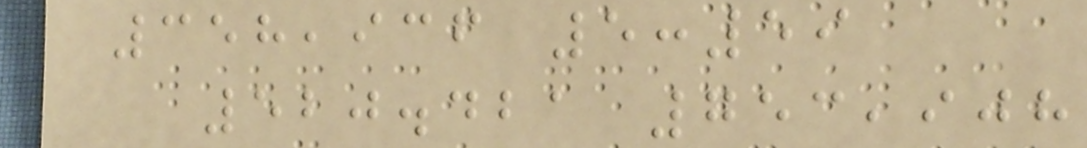358,936 5:59
520.421 753,908
